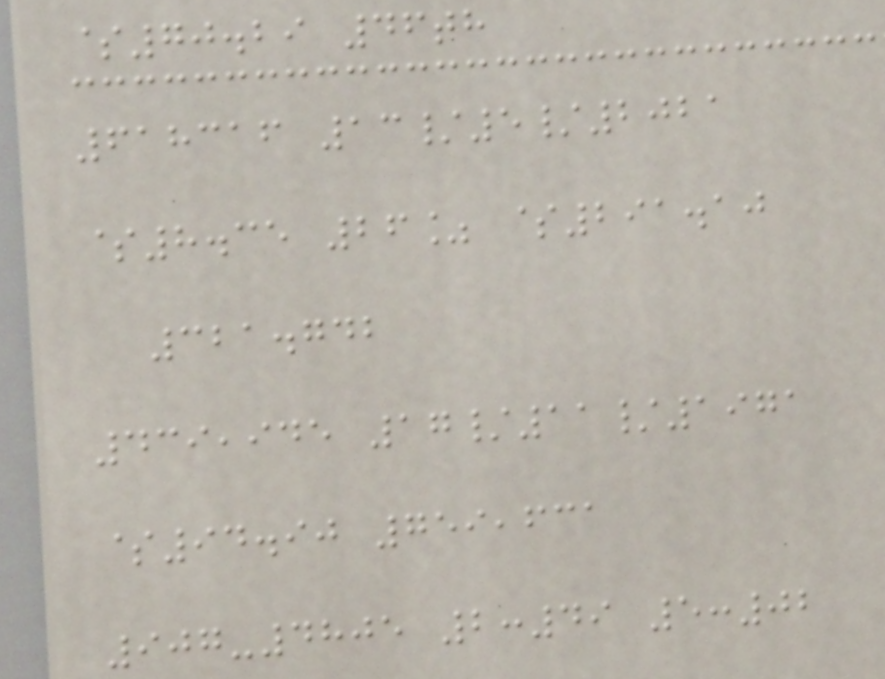$70.29 46th
618316 13/5/2021
$8.35 26% $291.10
321.742
439,945 17/11/1971
$94.90 759,631
907-4805 2:49 5:02
